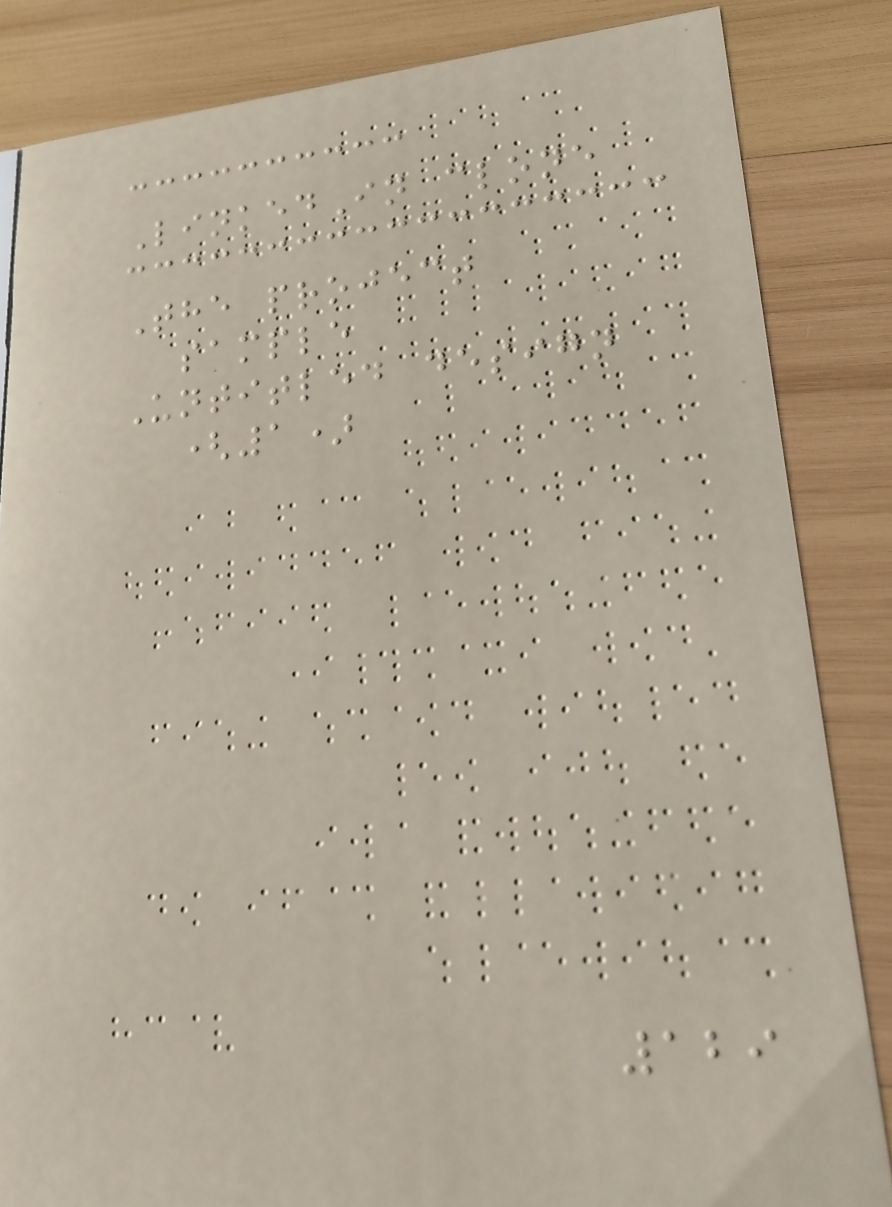LinkedIn clone
The project
sample
Untitled design
(1)
129
